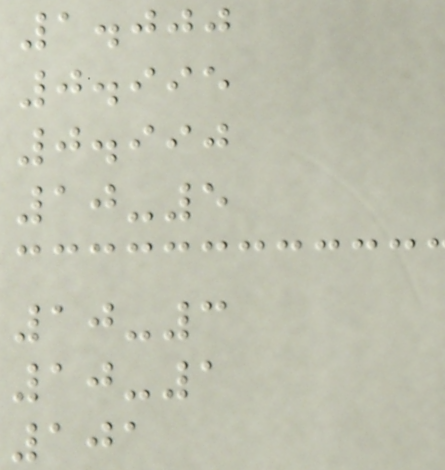1.000
0.995
0.990
10-5
10-3
10-1
101
